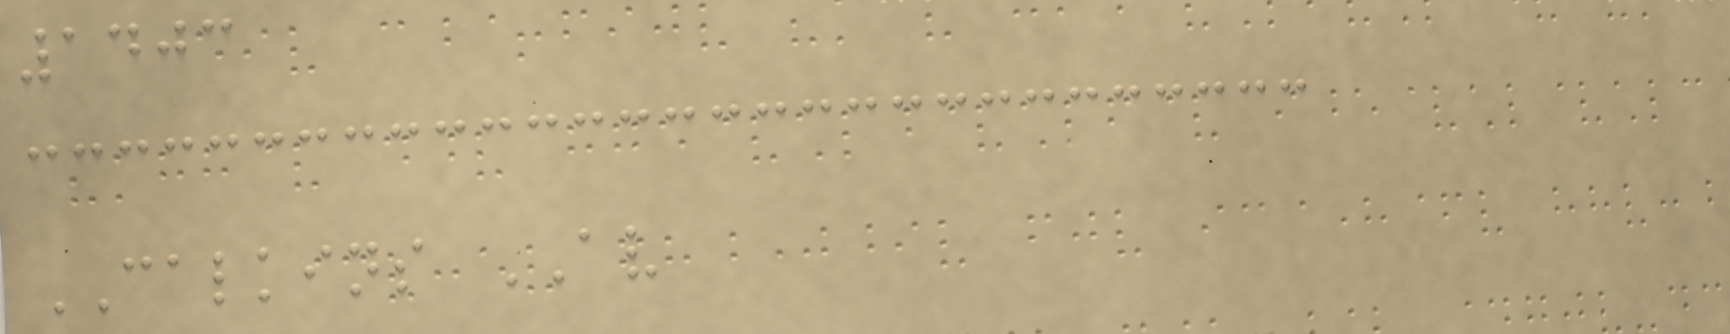1403
CALKINS AV
